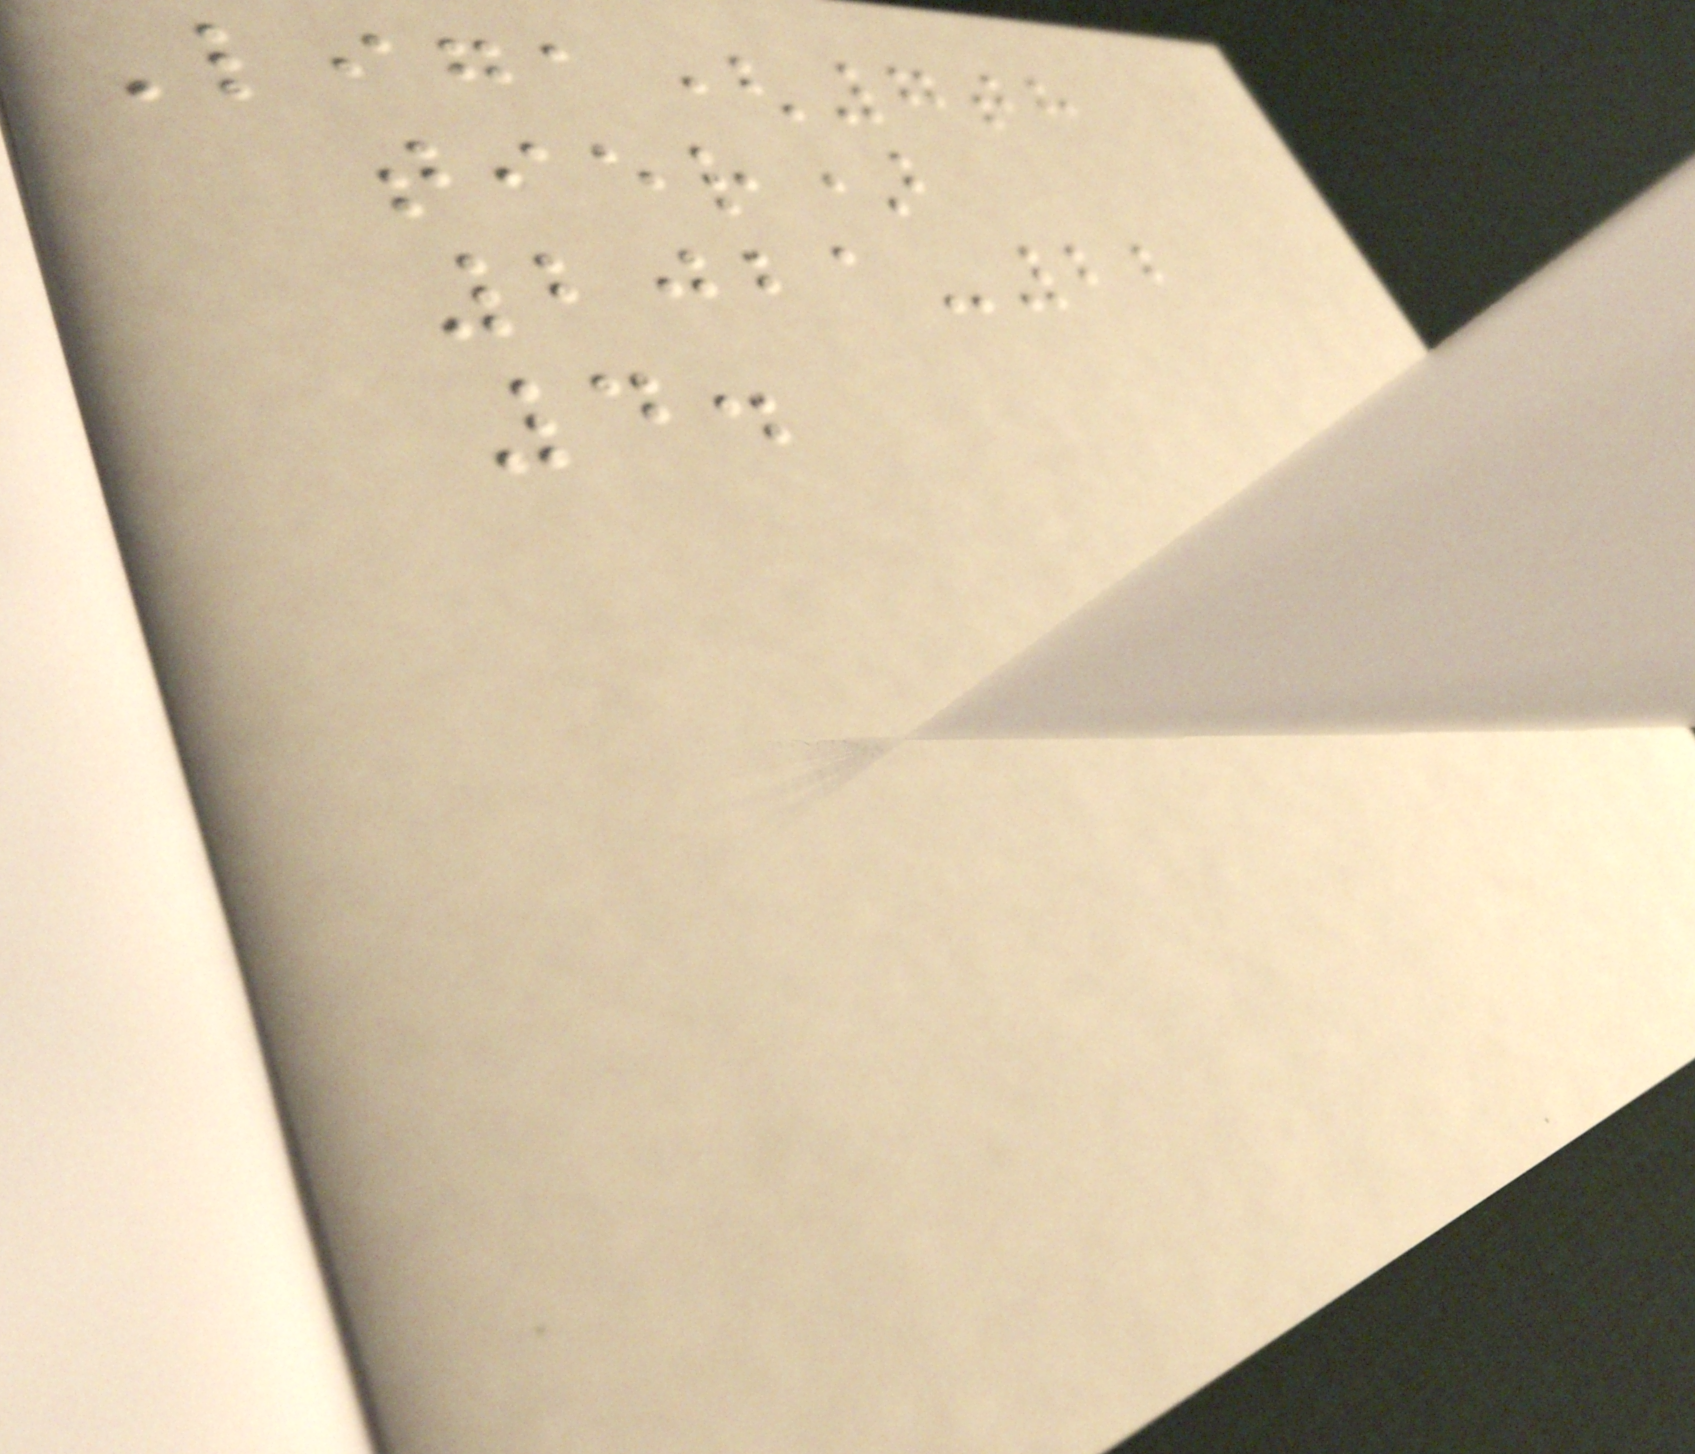Liga(7th
tier)
2021-22
4.
